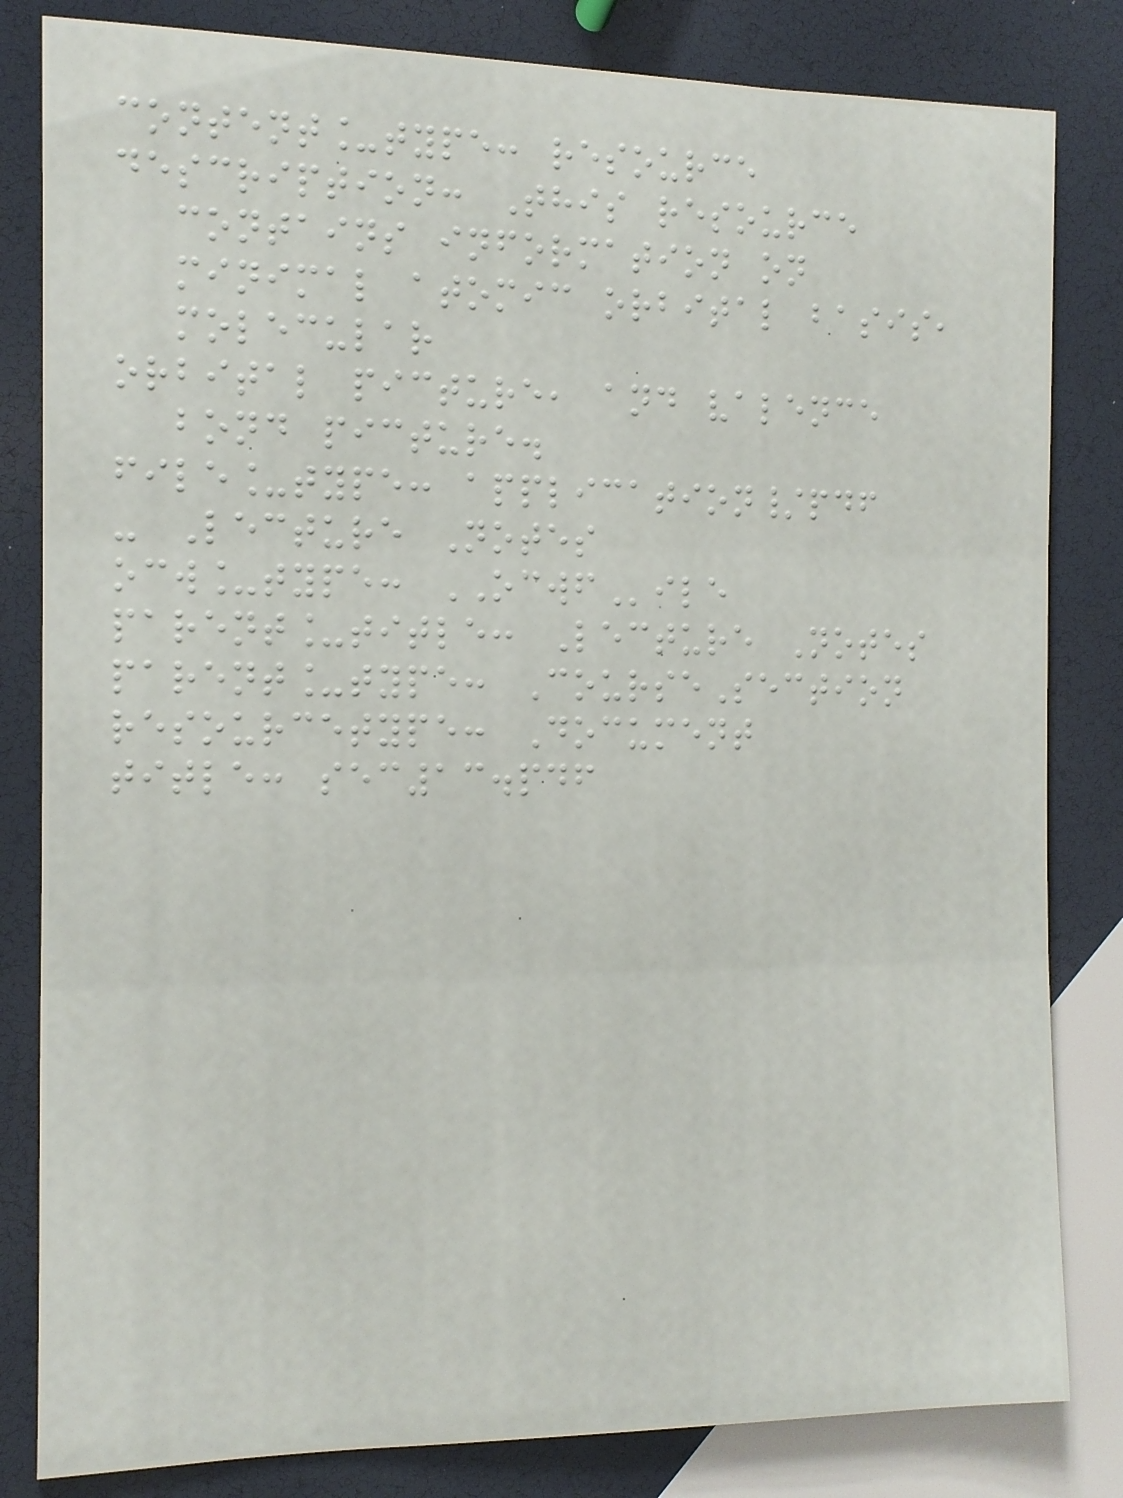content_type: resource
description: This resource
contains information on
minimal atomic orbital basis,
molecular
orbital picture, and valence
bond picture.
file_type: application/pdf
- Lecture Notes
ocw_type: OCWFile
parent_title: Lecture Notes
parent_type: CourseSection
resourcetype: Document
title: sec13.pdf
